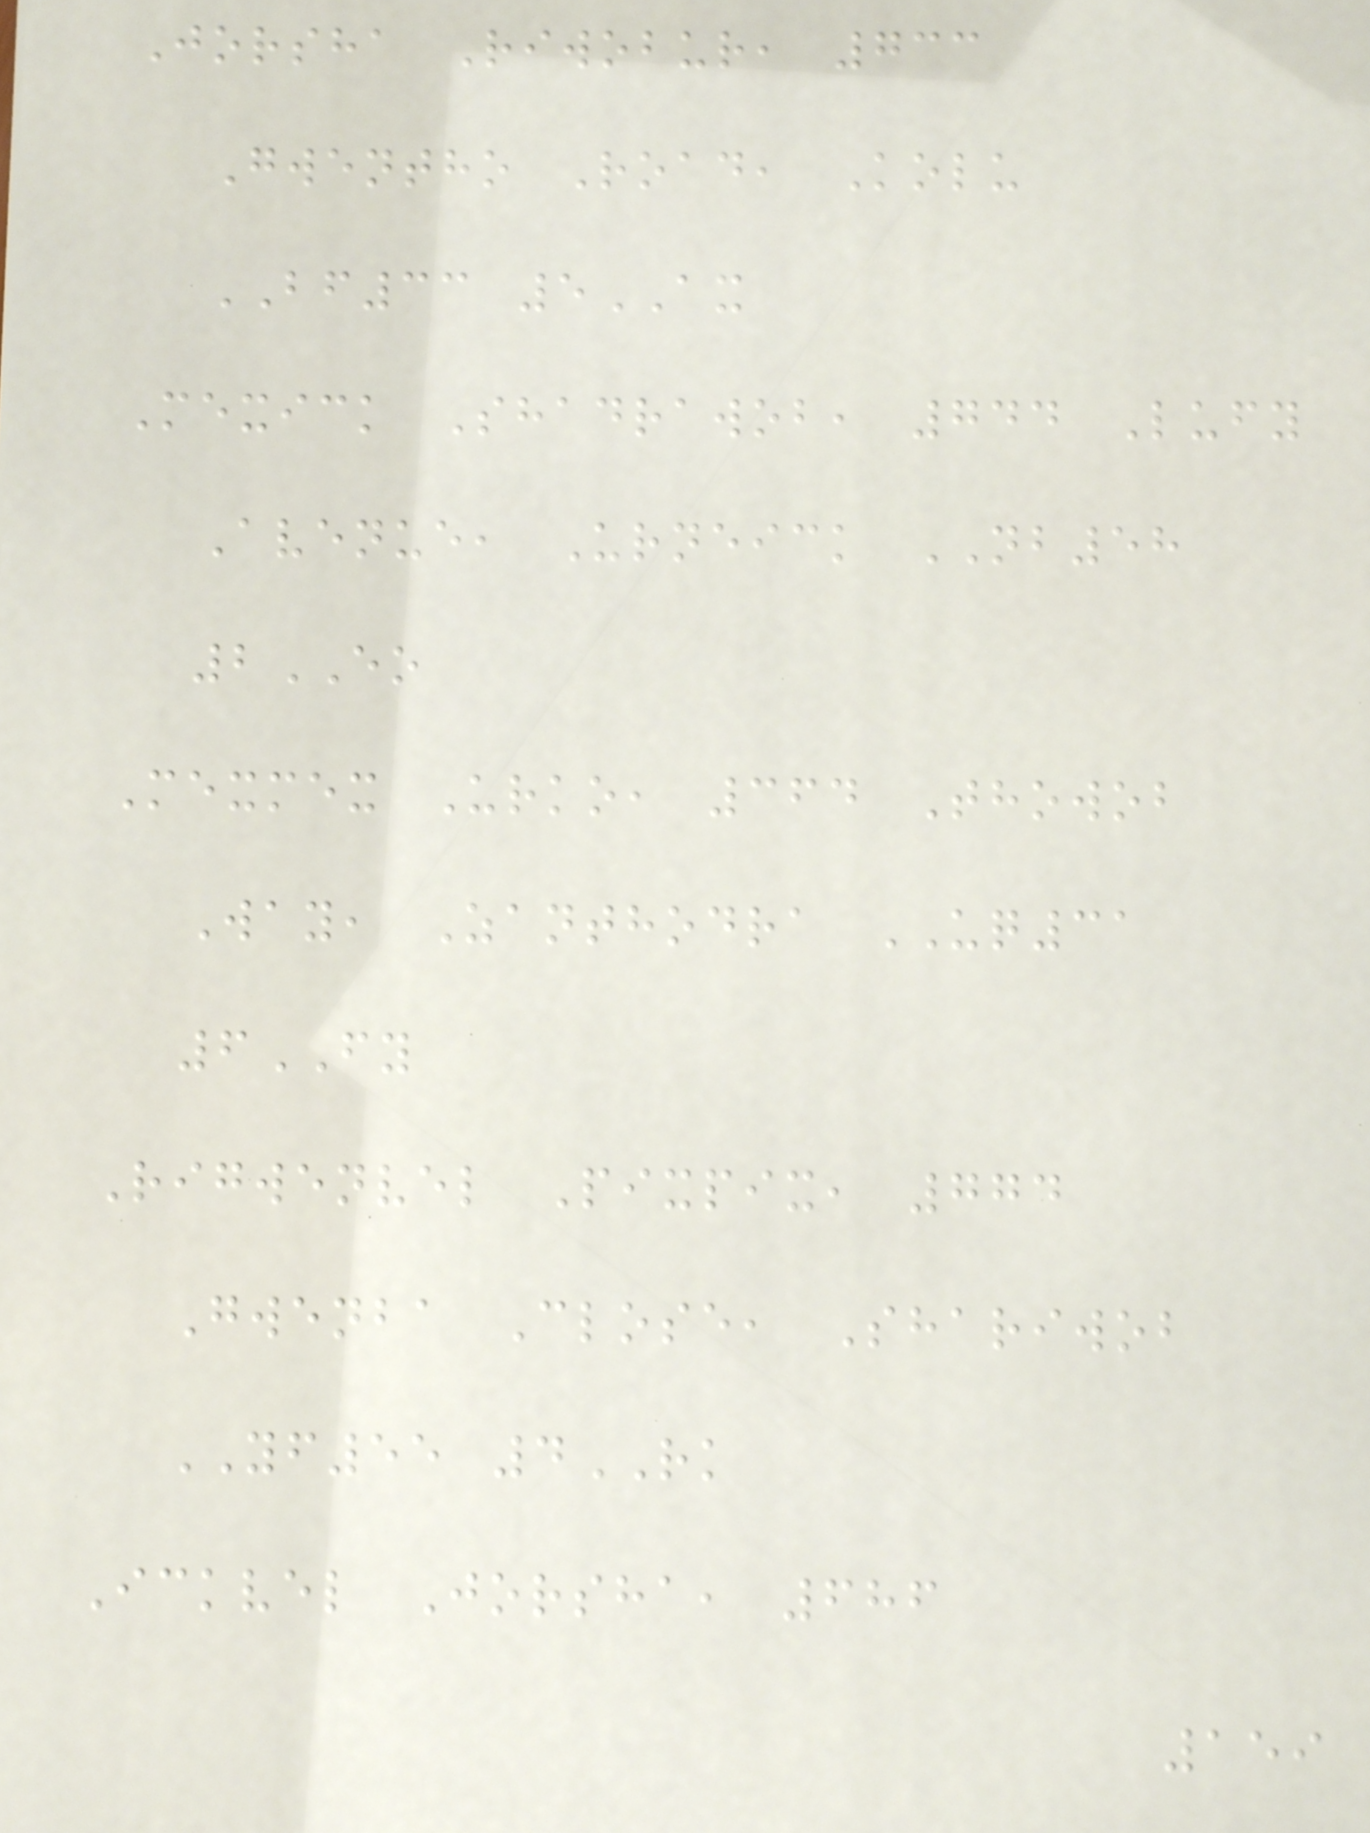Jorsha Riwobur, 733
Gwentho Road, Kolu
BF33 5AX
Mexick Shadrawob, 744 Lufy
Avenue, Urneick NB58
2EO
Mexmex Urko, 364 Thowob
Way, Zanthodra UQ31
6FY
Rigwenvel Pixpix, 774
Gwenba Close, Shariwob
YF55 4RK
Ickvel Jorsha, 686
159
